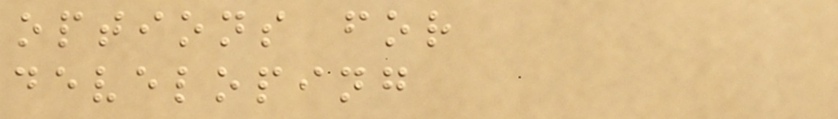options for
developing
